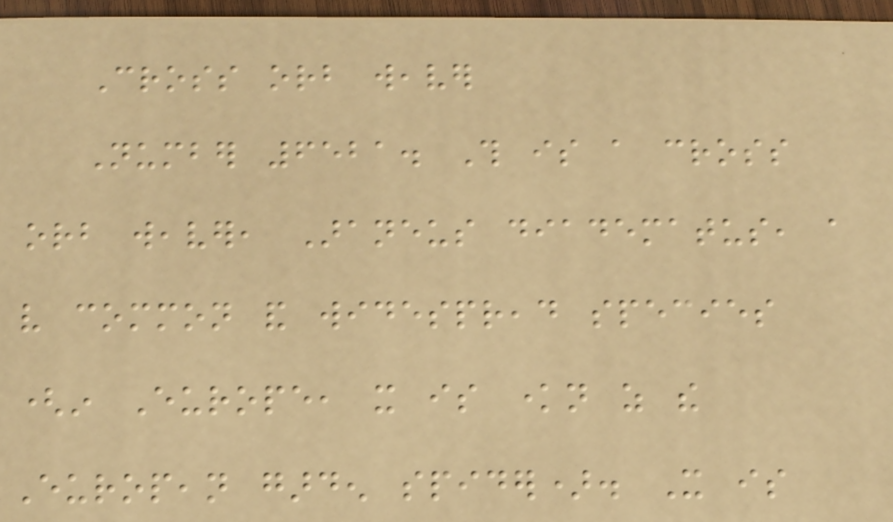Cross orb weaver
Number 6521. This is a cross
orb weaver, Araneus diadematus, a
very common and widespread species
(in Europe, it is known as the
European garden spider). It is
